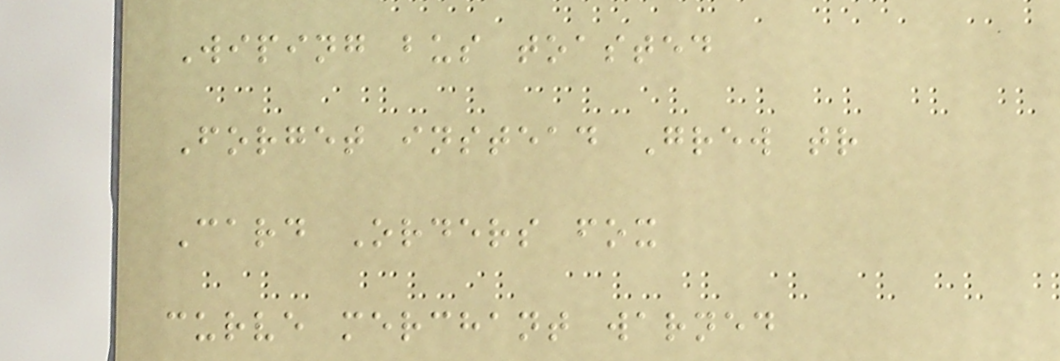Wiping bus toasted
Forget instead Grew tr
Card Orders fox
curve merchant warned
